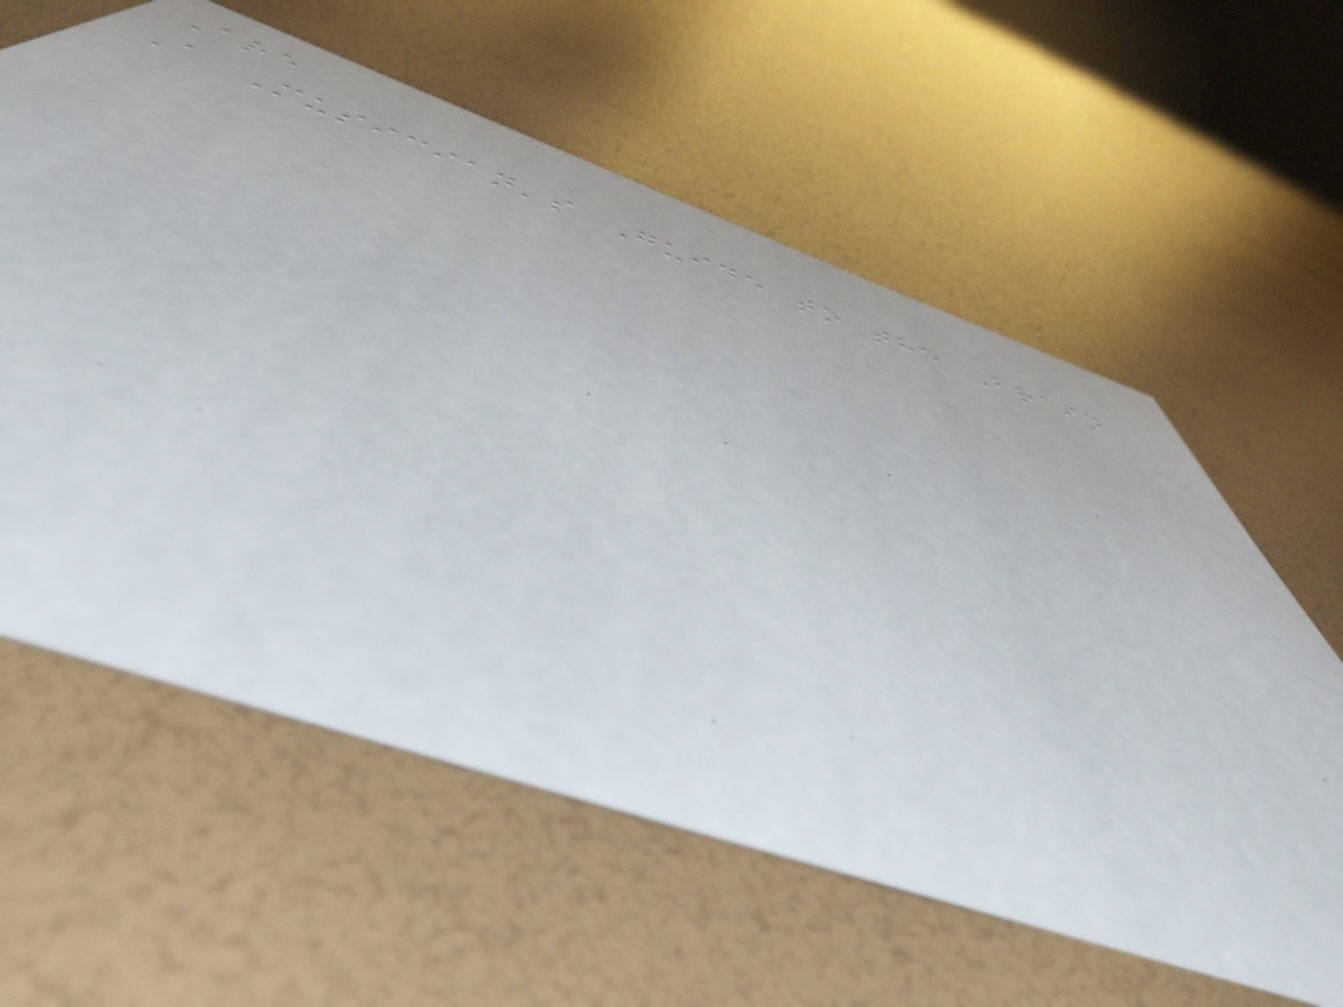Are
A Musician's Guide to the Brain
